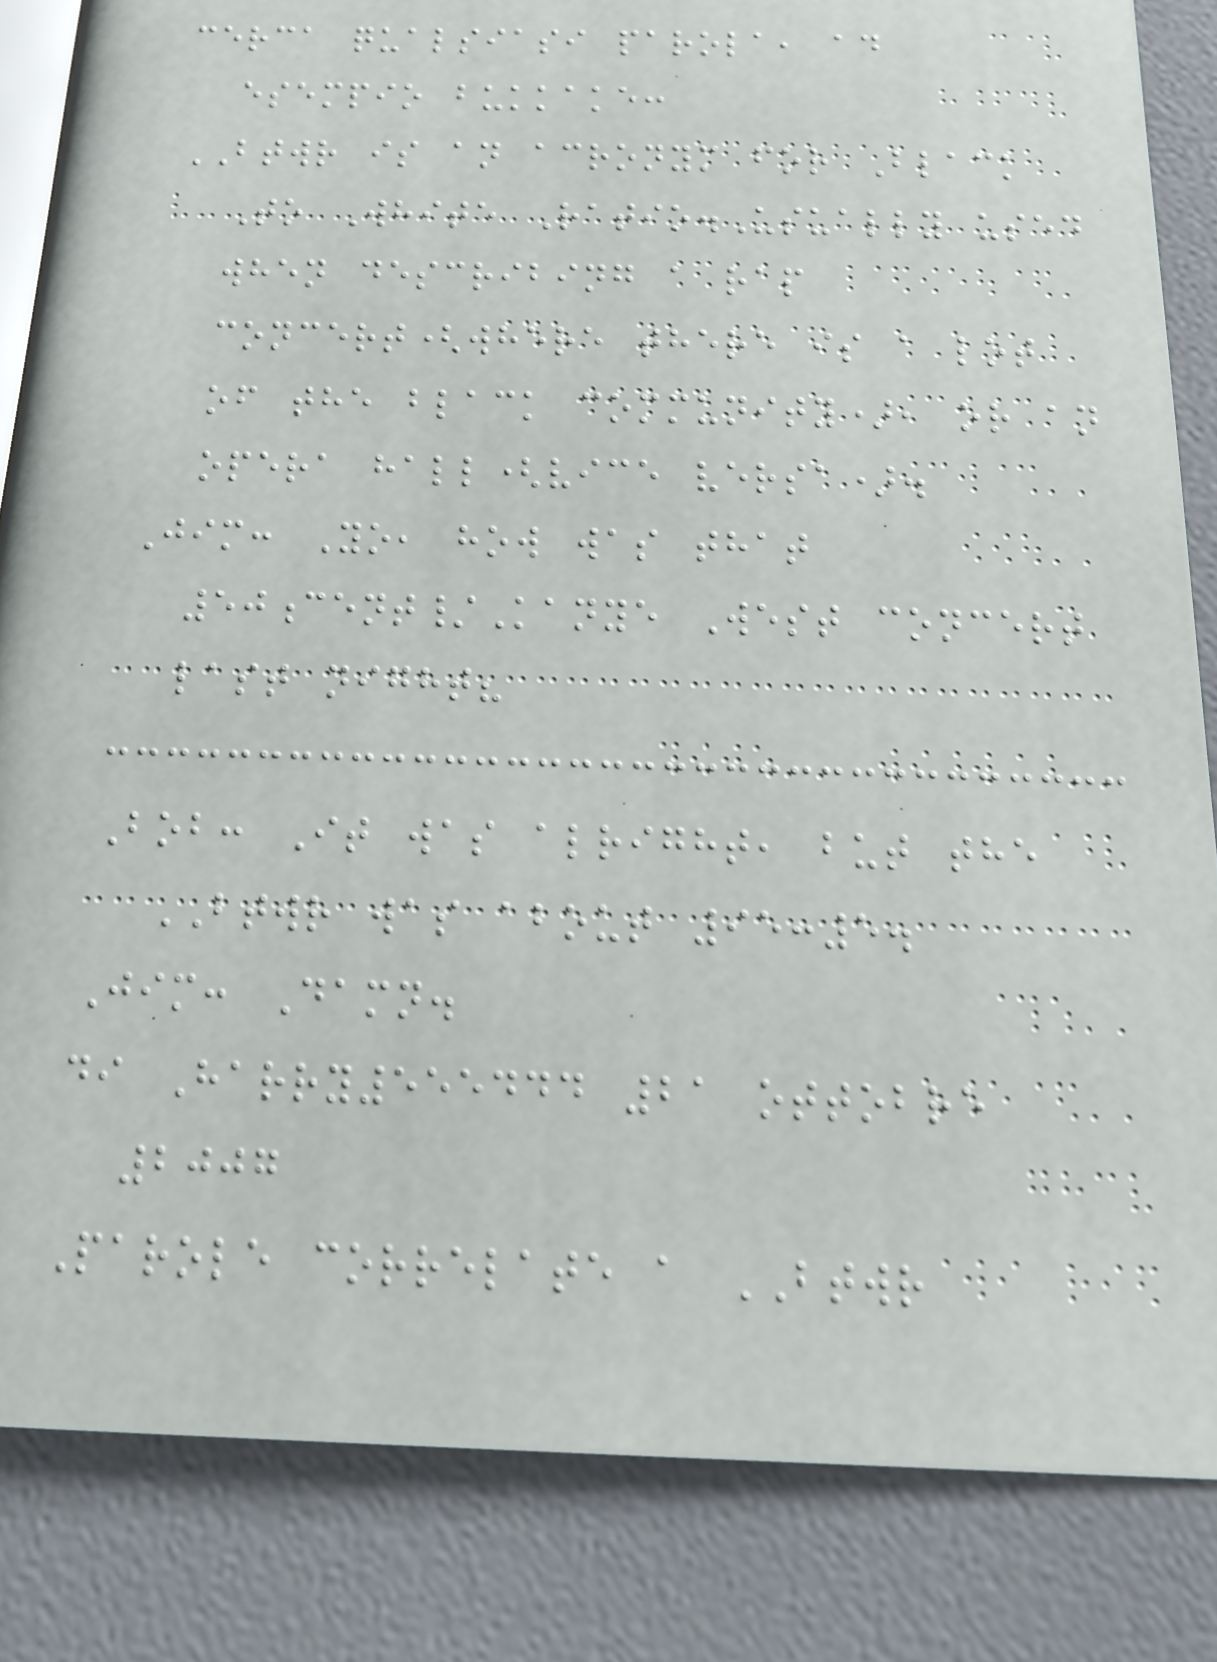cerca qualsiasi parola, ad
esempio bukkake:
BTWR is an acronym for Black
To White Ratio.Usually used
when describing a rap
concert(where there is a lot
of the black community), or an
opera hall(vice versa).
Jim: Yo, how was that
50cent/Kanye West concert
last night?
Bob: It was alright, but the
BTWR was about 95:5.
Jim: Damn.
di Harry555444 21 ottobre
2007
Parole correlate a BTWR
